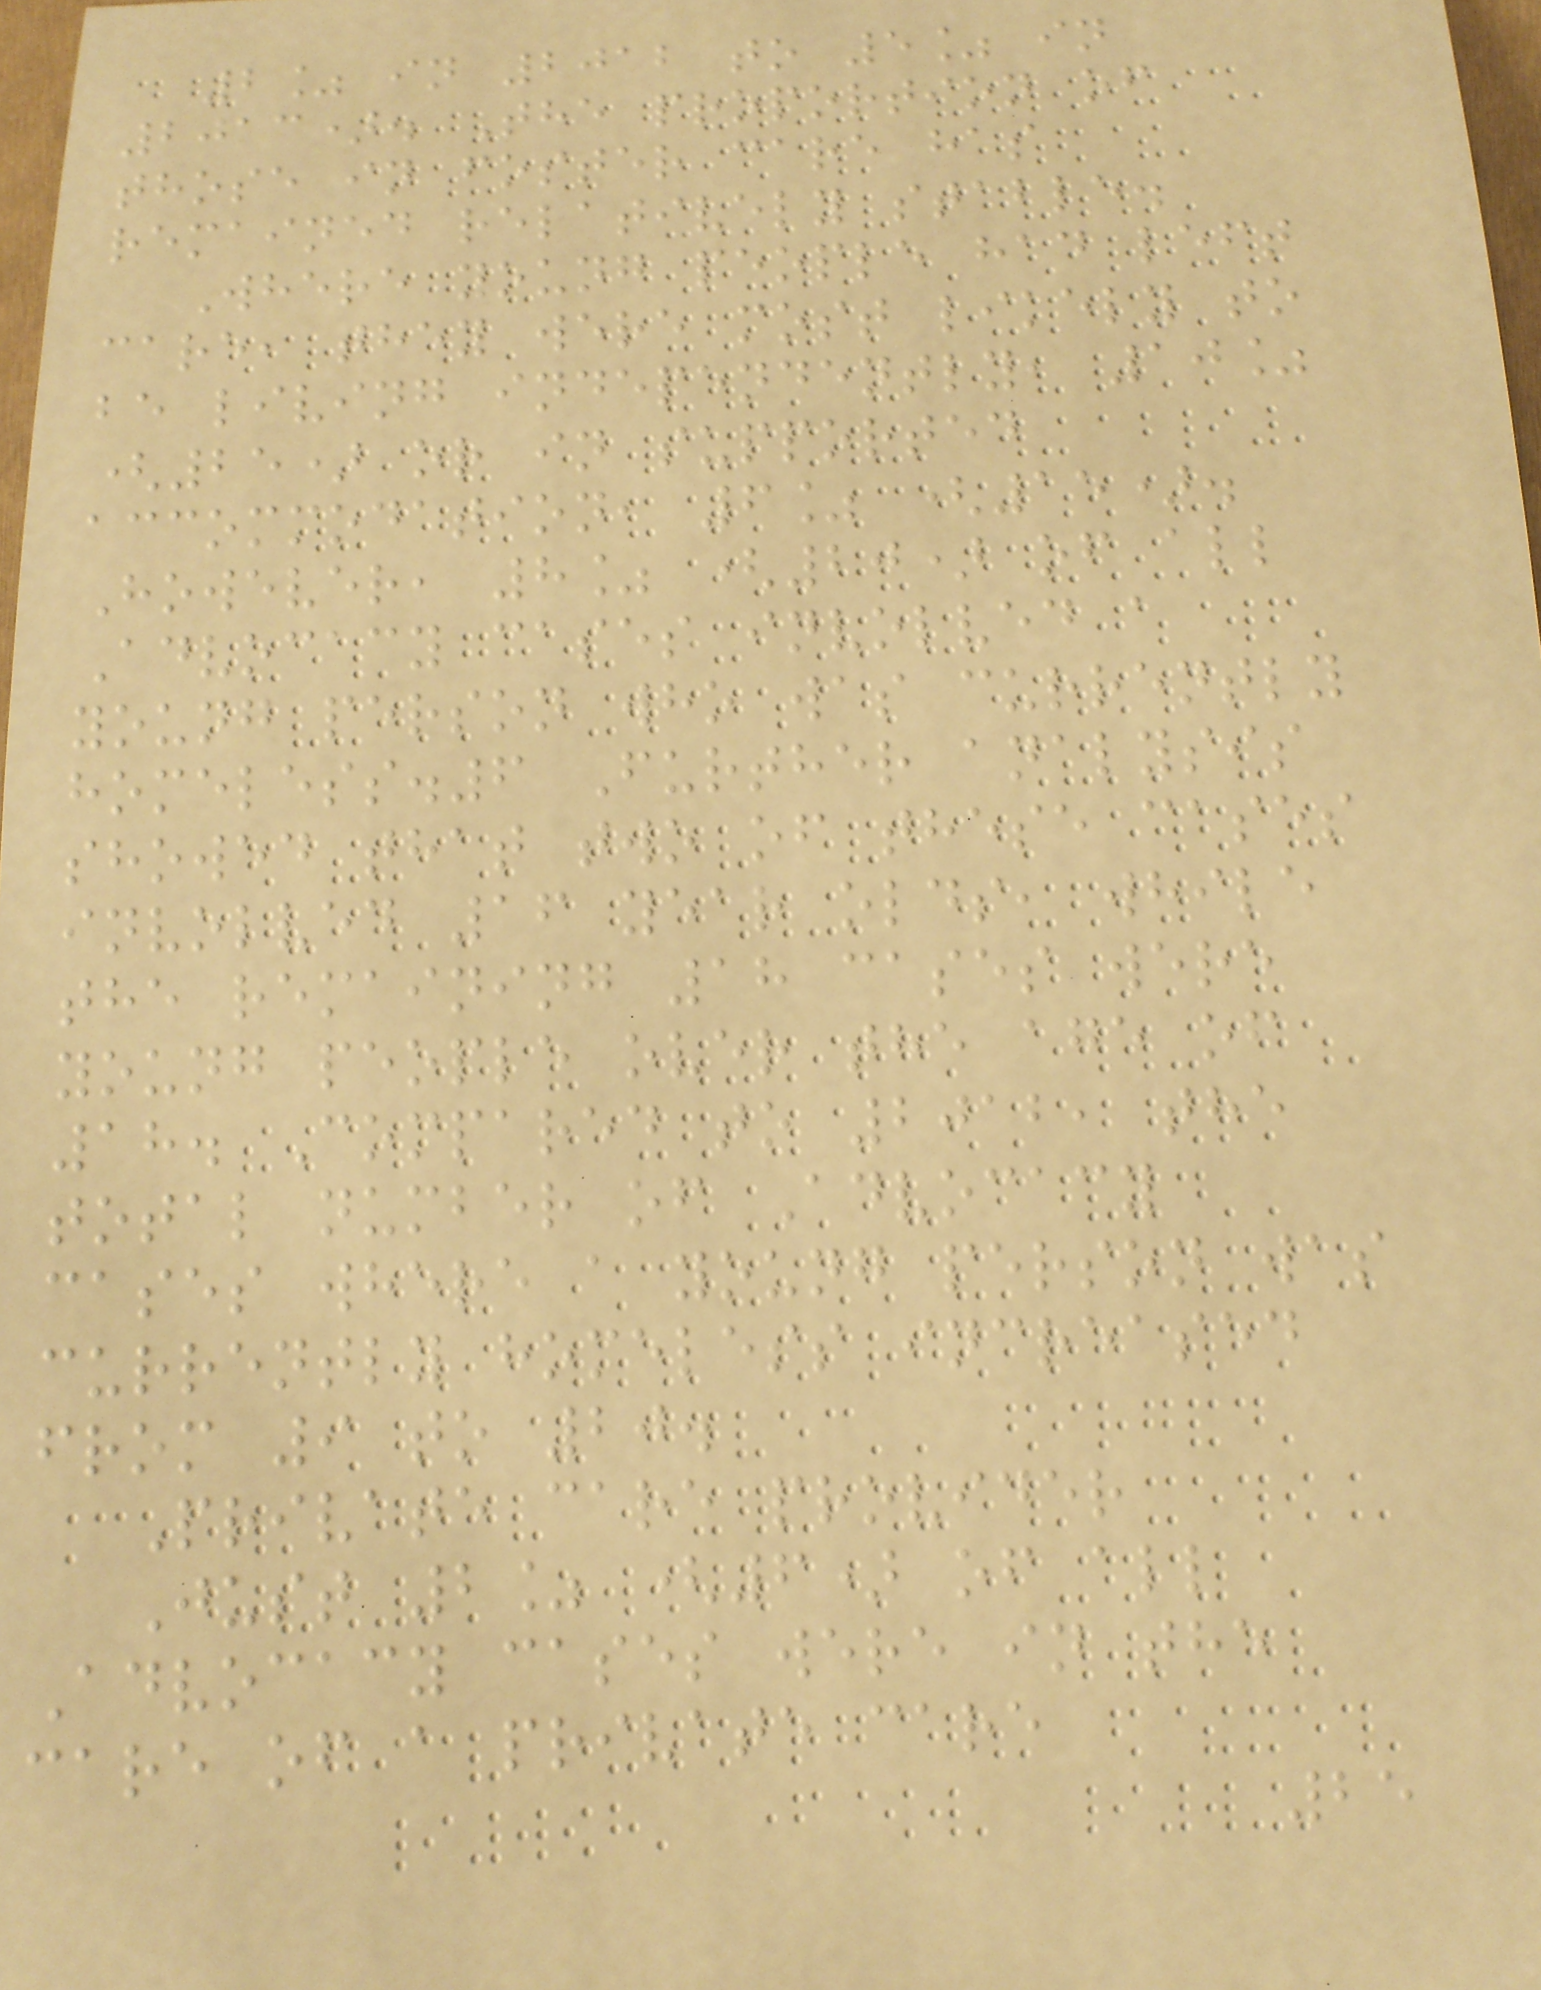2% in 2012 to 5% in
2013). The proportion of
those in foster care has
remained relatively stable.
Where young people had left
care, they were most likely to
be living independently, 10%
(25) or in supported
accommodation, 6% (15).
However, 8% (20) of all
Advocacy cases involved a
young person who was currently
homeless.6 Further analysis
showed that two of these cases
involved 16 year olds, while
the remaining 18 cases were
young people over the age of
18. Compared to 2012, the
total number of Advocacy
cases where a young person was
currently homeless increased
from 9 to 20.
Private care provider
Just 2% (6) of all
Advocacy cases were in the
care of a private care
25
